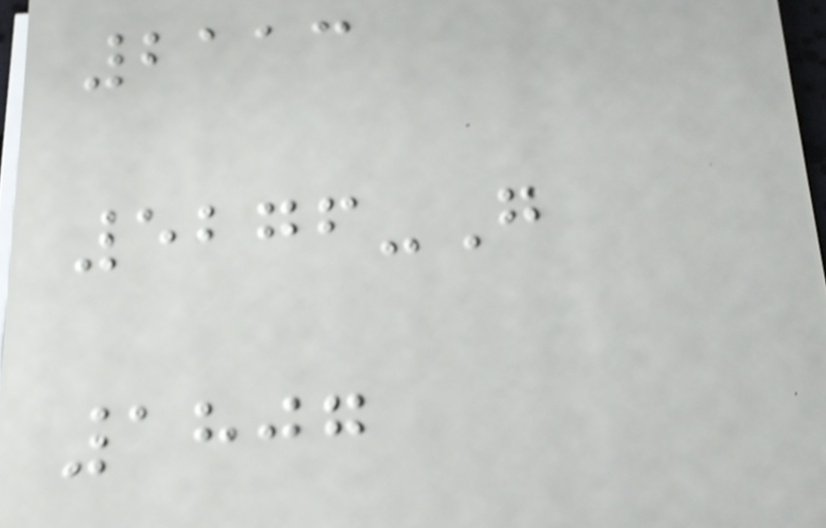2113
5276-G
1807
